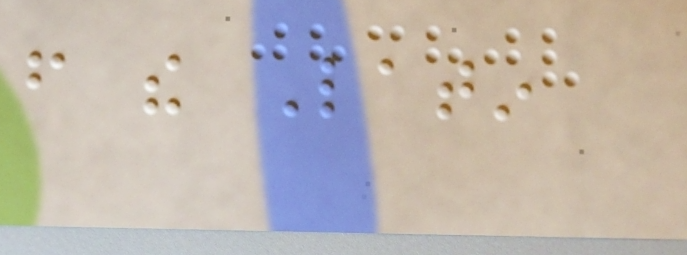from the Latin
